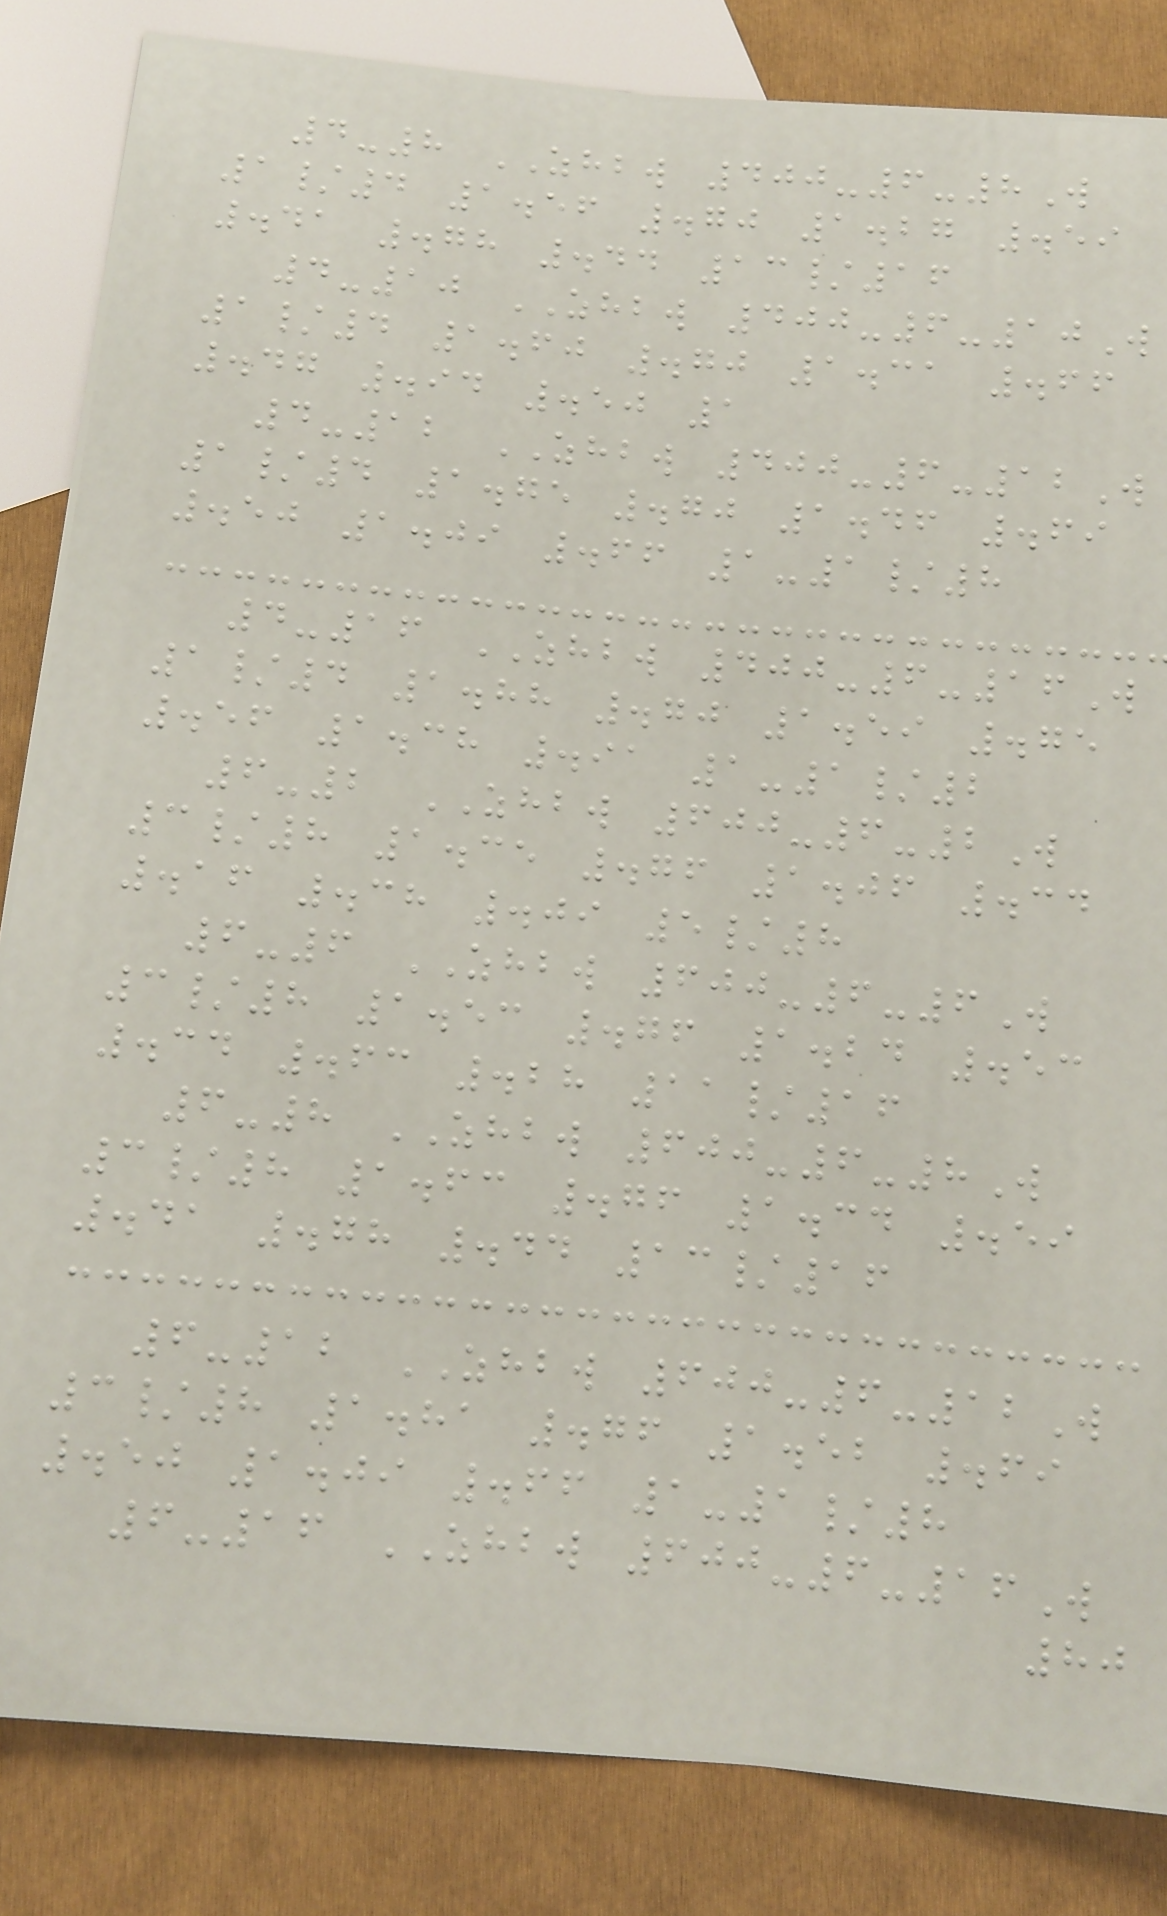4-8 ZHBW 400-6-8W
1/4 1.56 .70 1.27 .59
.41 .78 .44 13/16
4-10 ZHBW 400-6-10W
1/4 1.60 .70 1.31 .66
.47 .94 .50 1
4-12 ZHBW 400-6-12W
1/4 1.75 .70 1.46 .69
.50 1.09 .66 1-1/8
4-16 ZHBW 400-6-16W
1/4 1.88 .70 1.59 .75
.56 1.38 .91 1-1/2
6-2 ZHBW 600-6-2W
3/8 1.35 .76 1.06 .34
.16 .38 .09 5/8
6-6 ZHBW 600-6-6W
3/8 1.53 .76 1.24 .53
.34 .63 .28 11/16
6-8 ZHBW 600-6-8W
3/8 1.63 .76 1.34 .59
.41 .78 .44 13/16
6-12 ZHBW 600-6-12W
3/8 1.81 .76 1.52 .69
.50 1.09 .66 1-1/8
6-16 ZHBW 600-6-16W
80
